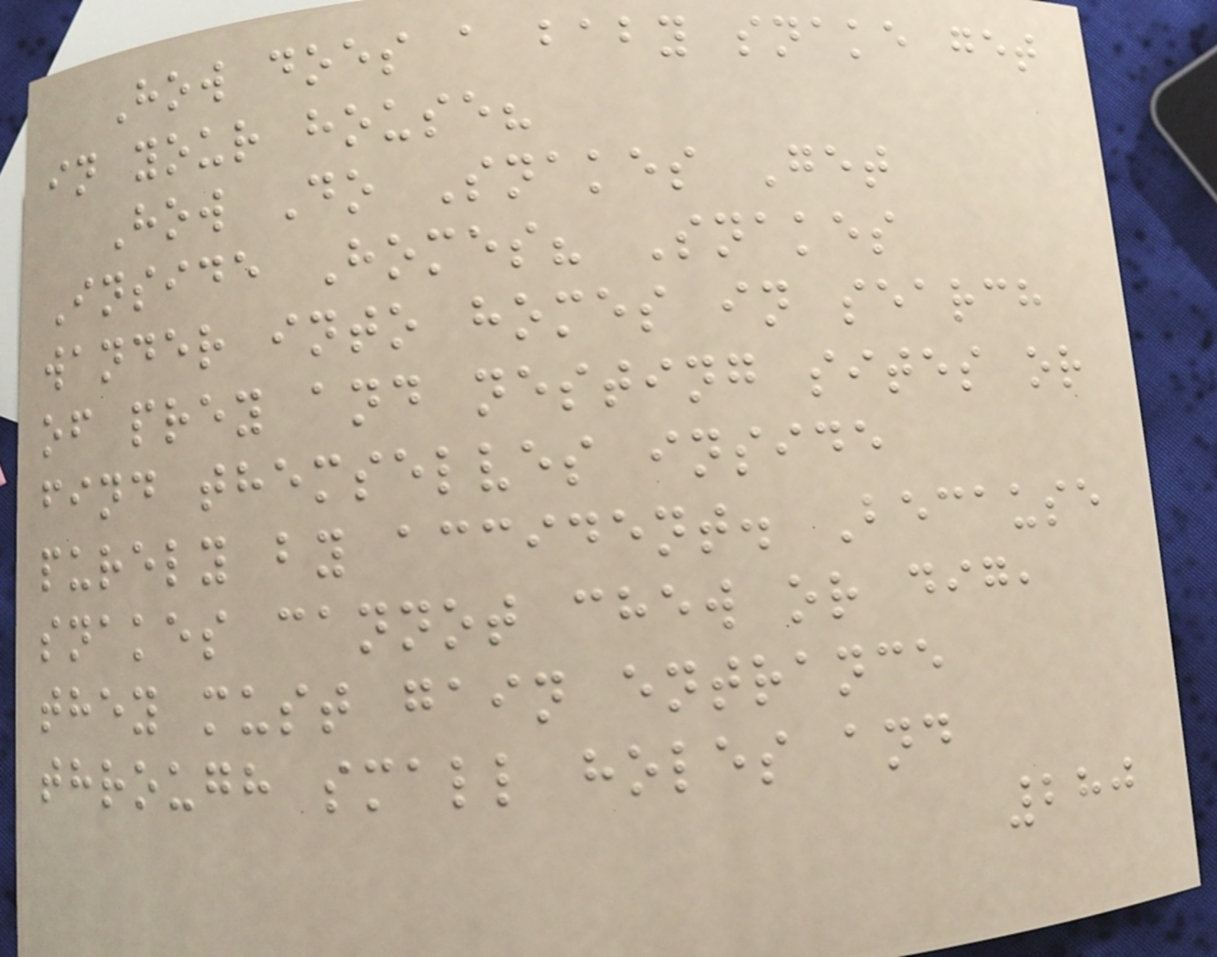How does a baby snake get
in your house?
How Do Snakes Get
Inside Homes? Snakes
wander into homes in search
of prey and nesting sites or
find themselves inside
purely by accident. Because
snakes cannot chew or dig,
they must gain entrance
through small holes and
280
